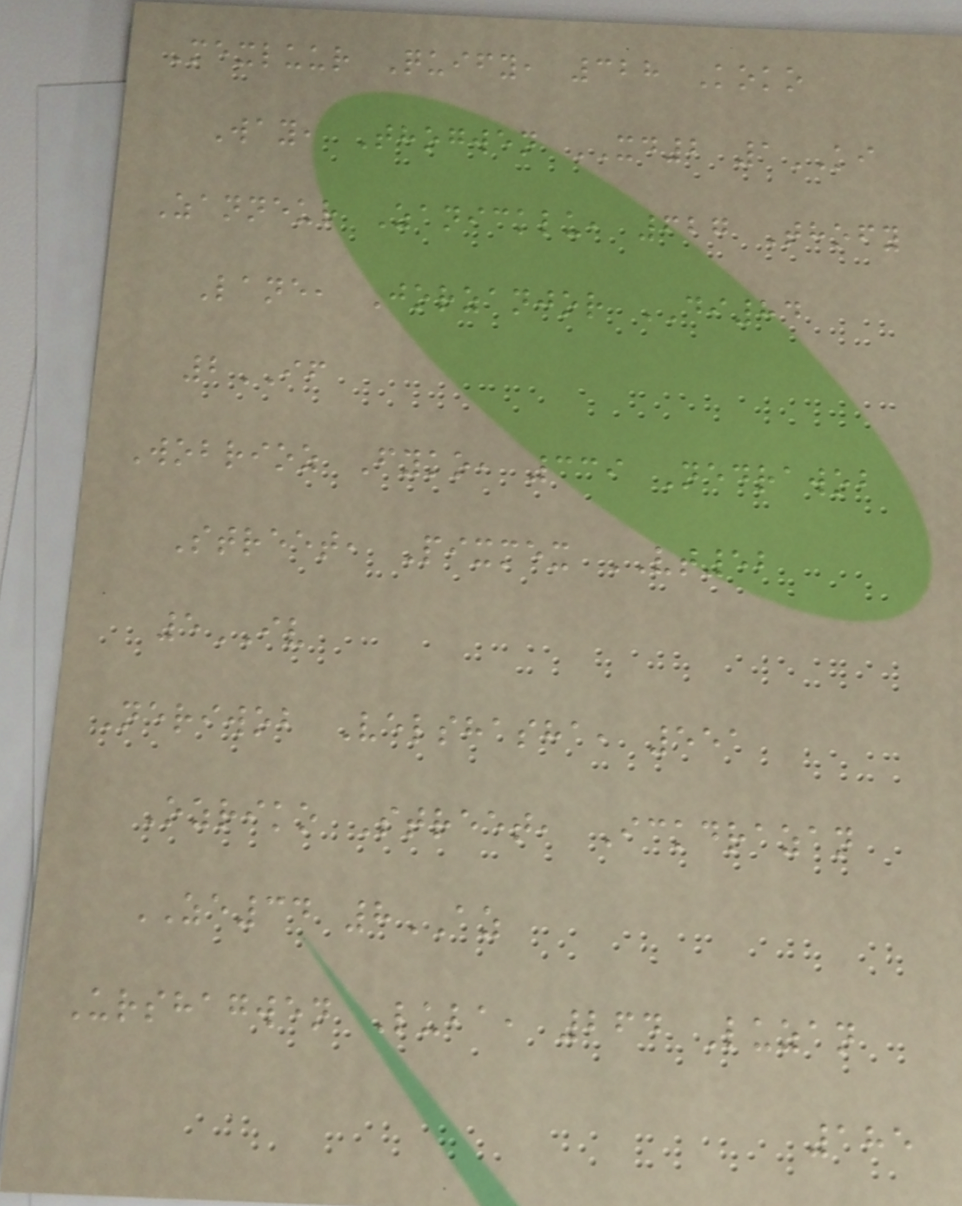Mexluur Quify, 328 Koko
Way, Thogwen XD2 1KI
Zanneur Zanicklu, 627 Thofy
Lane, Jorzanjor DI84
2IF
Wobrioz Fyko, 339 Nedrawob
Street, Pixmex VT52
5IV
Neriwob Velshasha, 551
Ozriko Street, Ickdrazan
ZE34 8AZ
Urshagwen Luba, 264 Luzan
185
